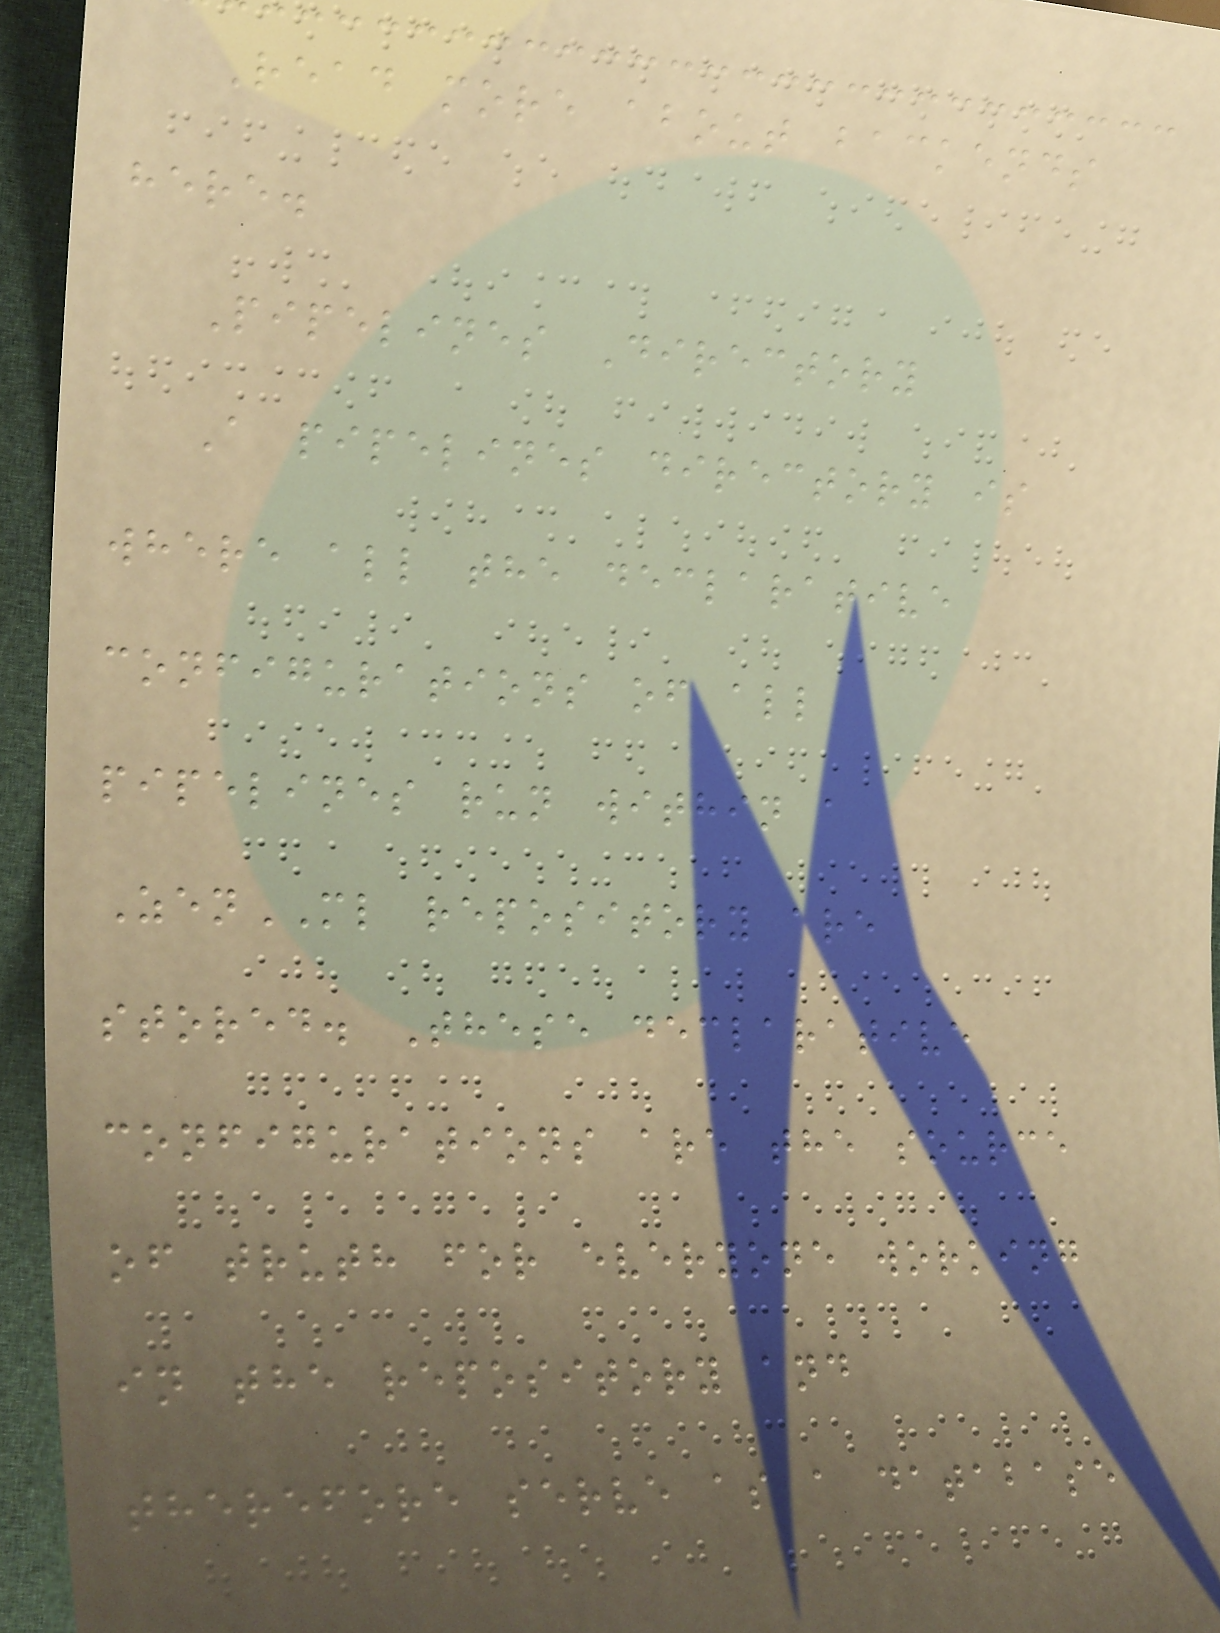Read more about backends
here.
Pipelines Directory
A pipelines directory is
where all the declarative
configurations of all
pipelines run within a
ZenML repository are
stored. These declarative
configurations are the source
of truth for everyone working
in the repository and
therefore serve as a database
